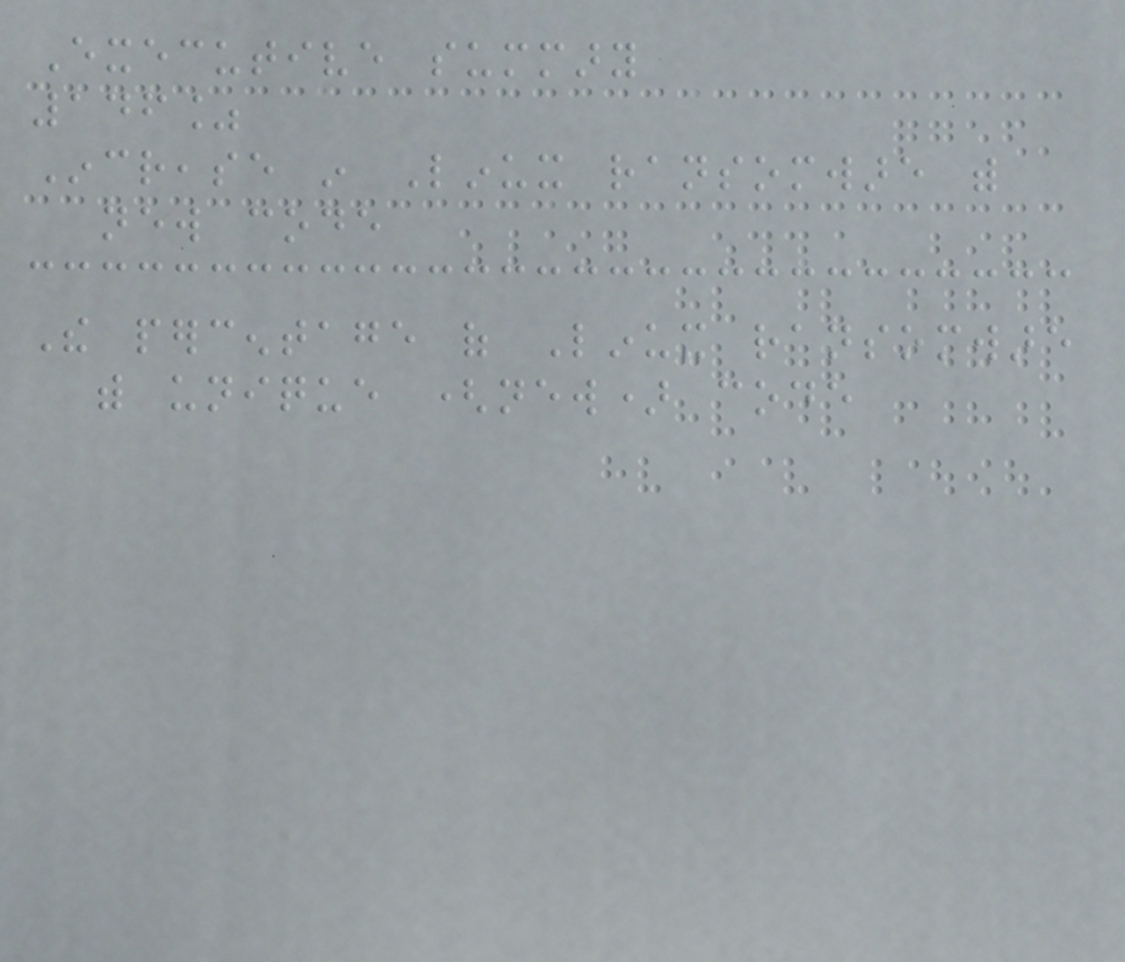Executive summary
146%
Increase in Linux ransomware with
new code
The percentage of Linux ransomware
with unique (new) code
